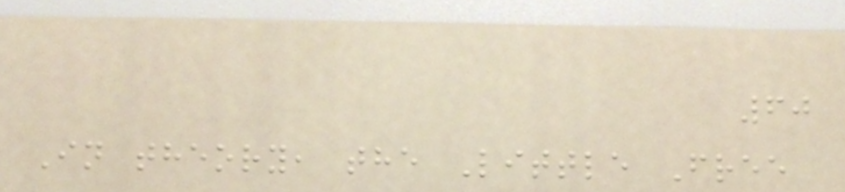60
In theory, the Little Free
